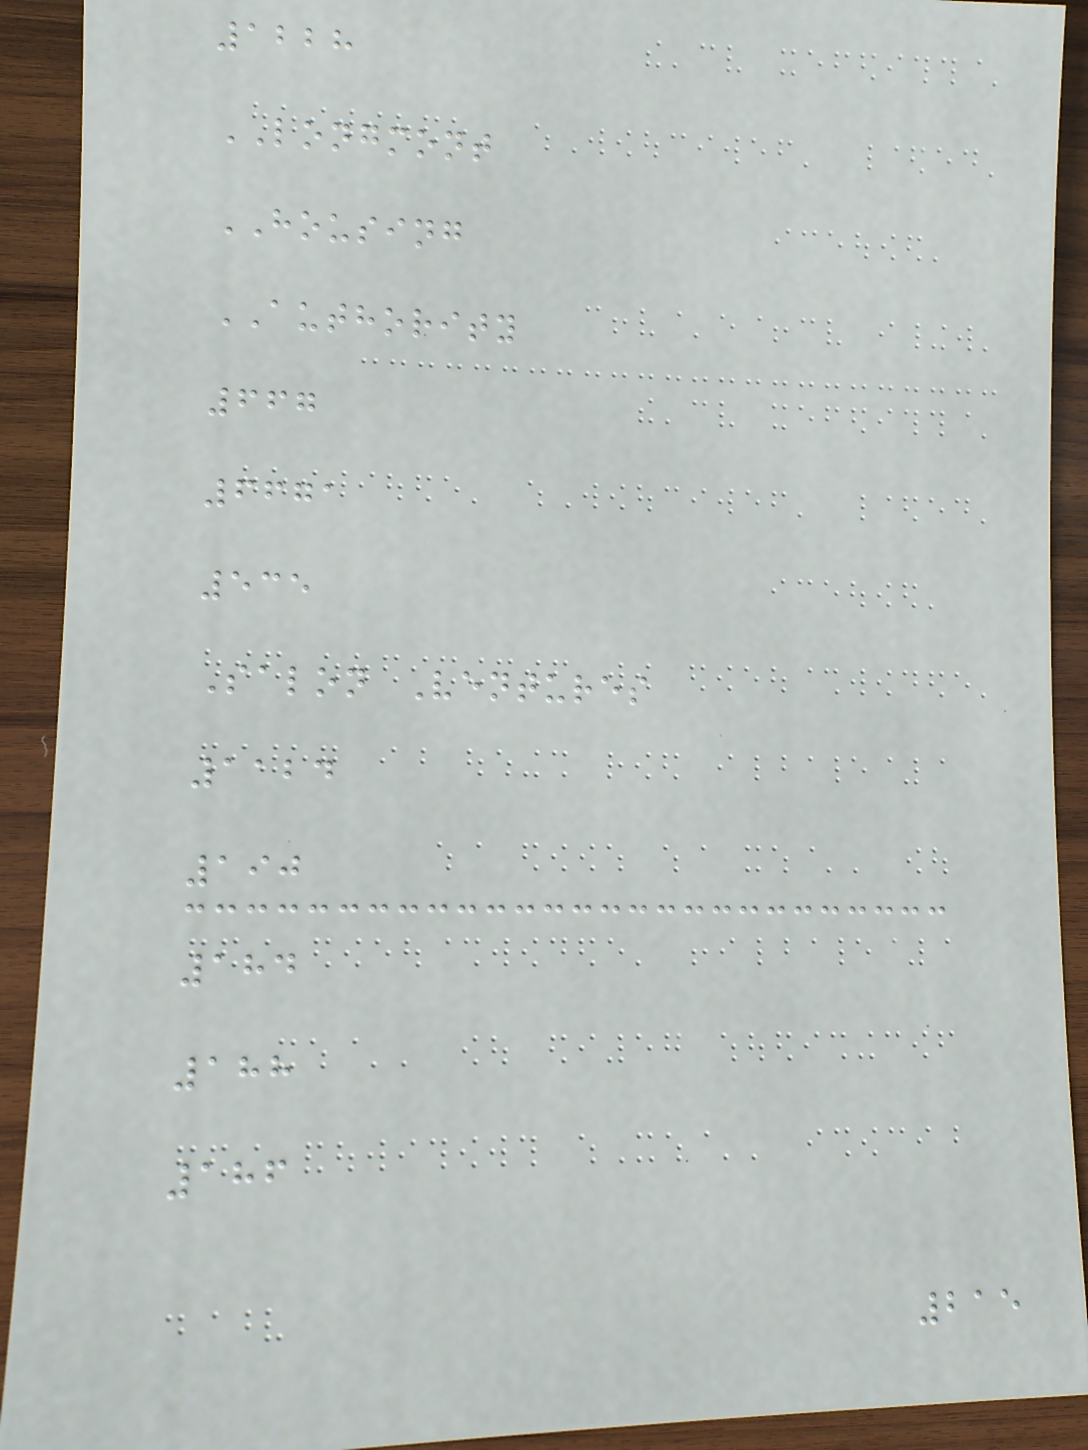1228
LONGMONT
HOUSING
AUTHORITY
667
6671
535
Salon Ventures
1124
190
184
188
186
215
